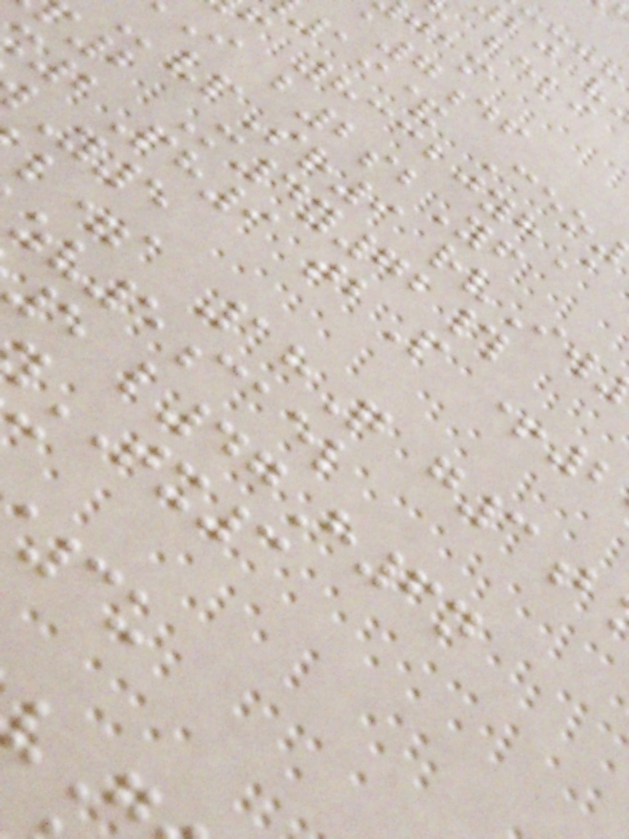a7df
19& Ceo
f 83320yhA
I b2sbYf
vpSr9 rvIw
2 M4y72#
2Ph9 tbP +2
Y5
l=a 18Q g3b
zv5cael
5 l47H6n
TX3
